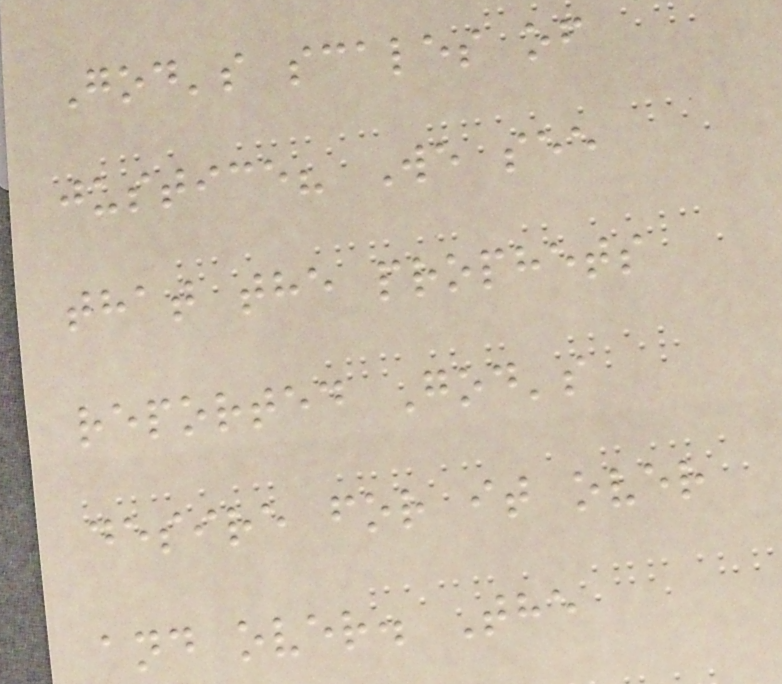God's scales of
justice? We see
that the prophets
reported God's
desire for it over
and over. The
